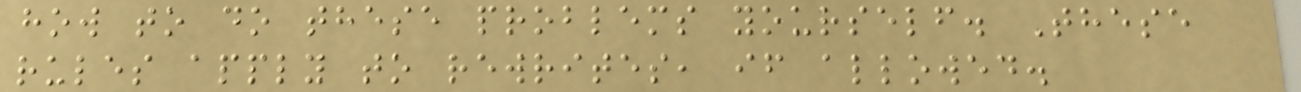how to do these problems yourself. These
rules apply to rewrites, if allowed.
